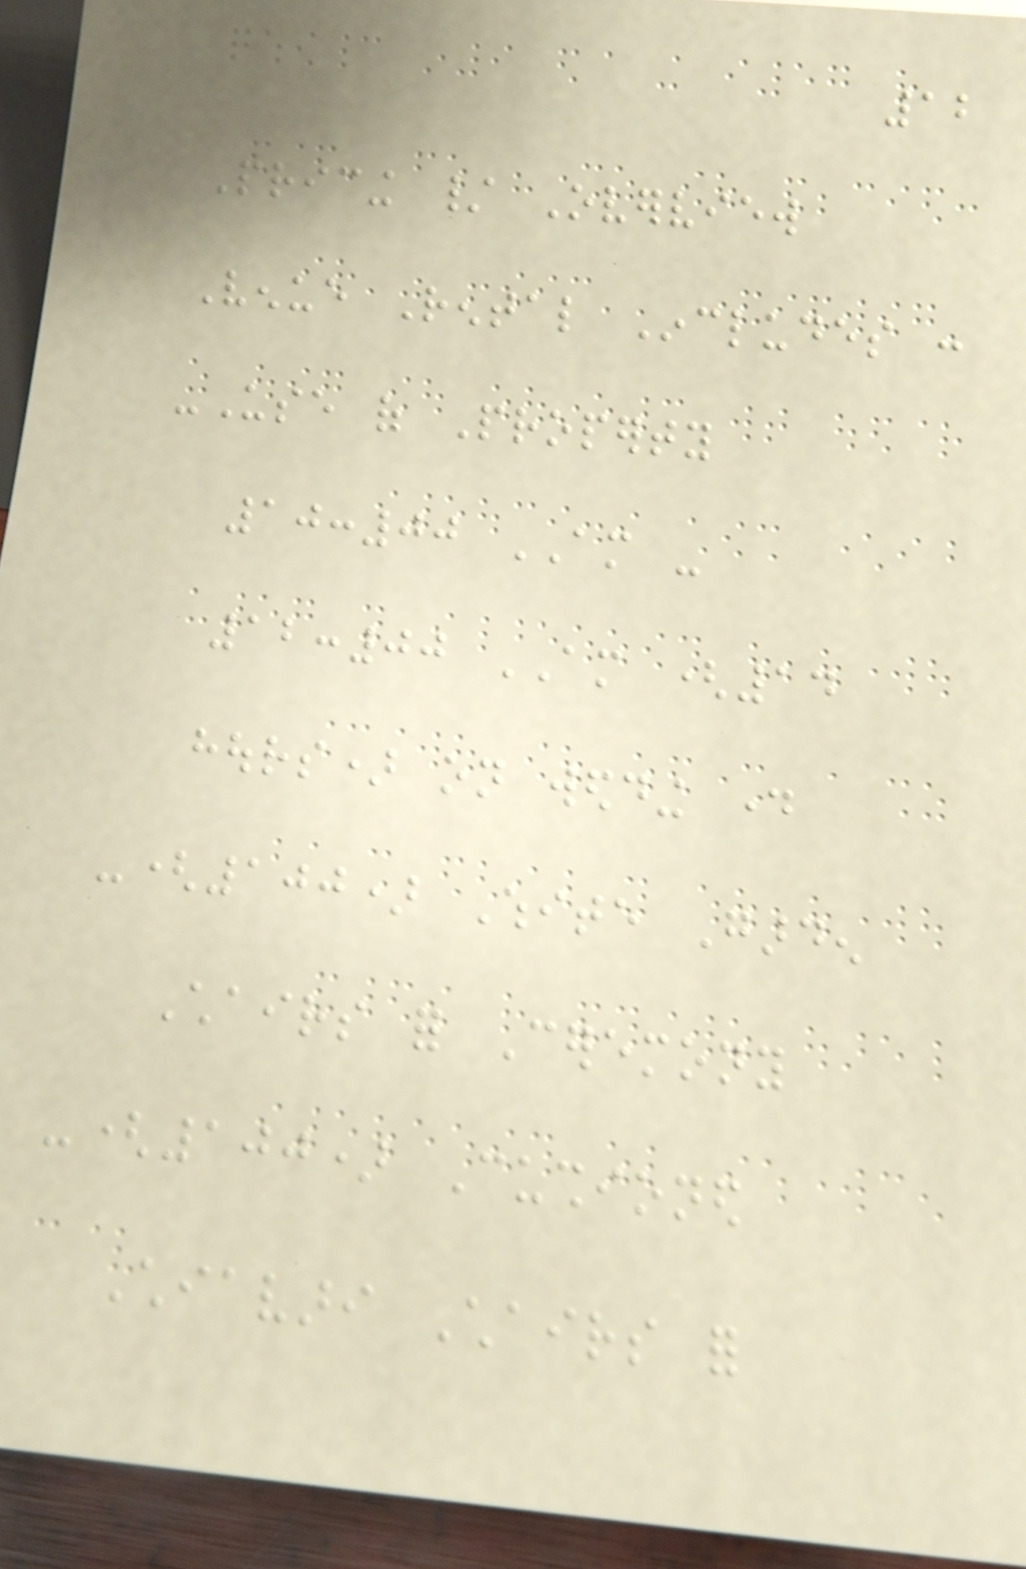12
Pricing / Overview
Venue Rental Includes :
-Use of Property
10:00 AM -
12:00 AM (14
hours) on wedding day
-(100) White Garden
Chairs for Ceremony
-(100) Cushioned
Chiavari Chairs for
